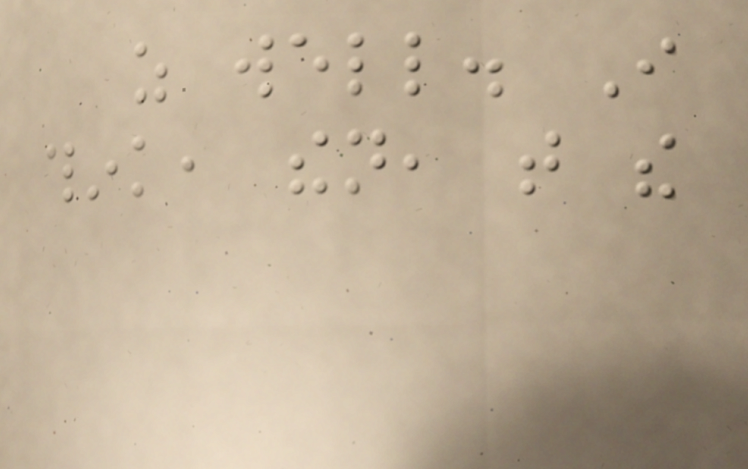as well. I
think, then, that the
